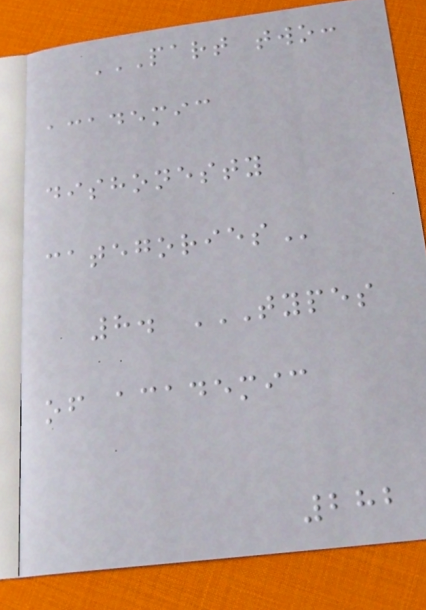PART TWO:
ACADEMIC
DISHONESTY
CATEGORIES
8. TYPES
OF ACADEMIC
282
